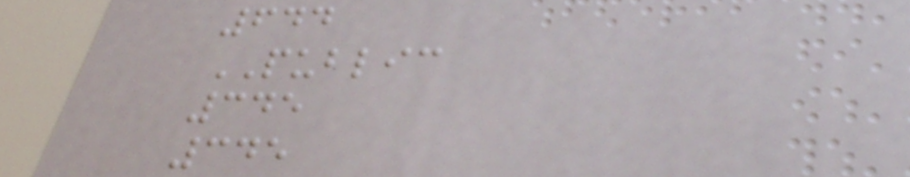644
PUBLIC
345
345
